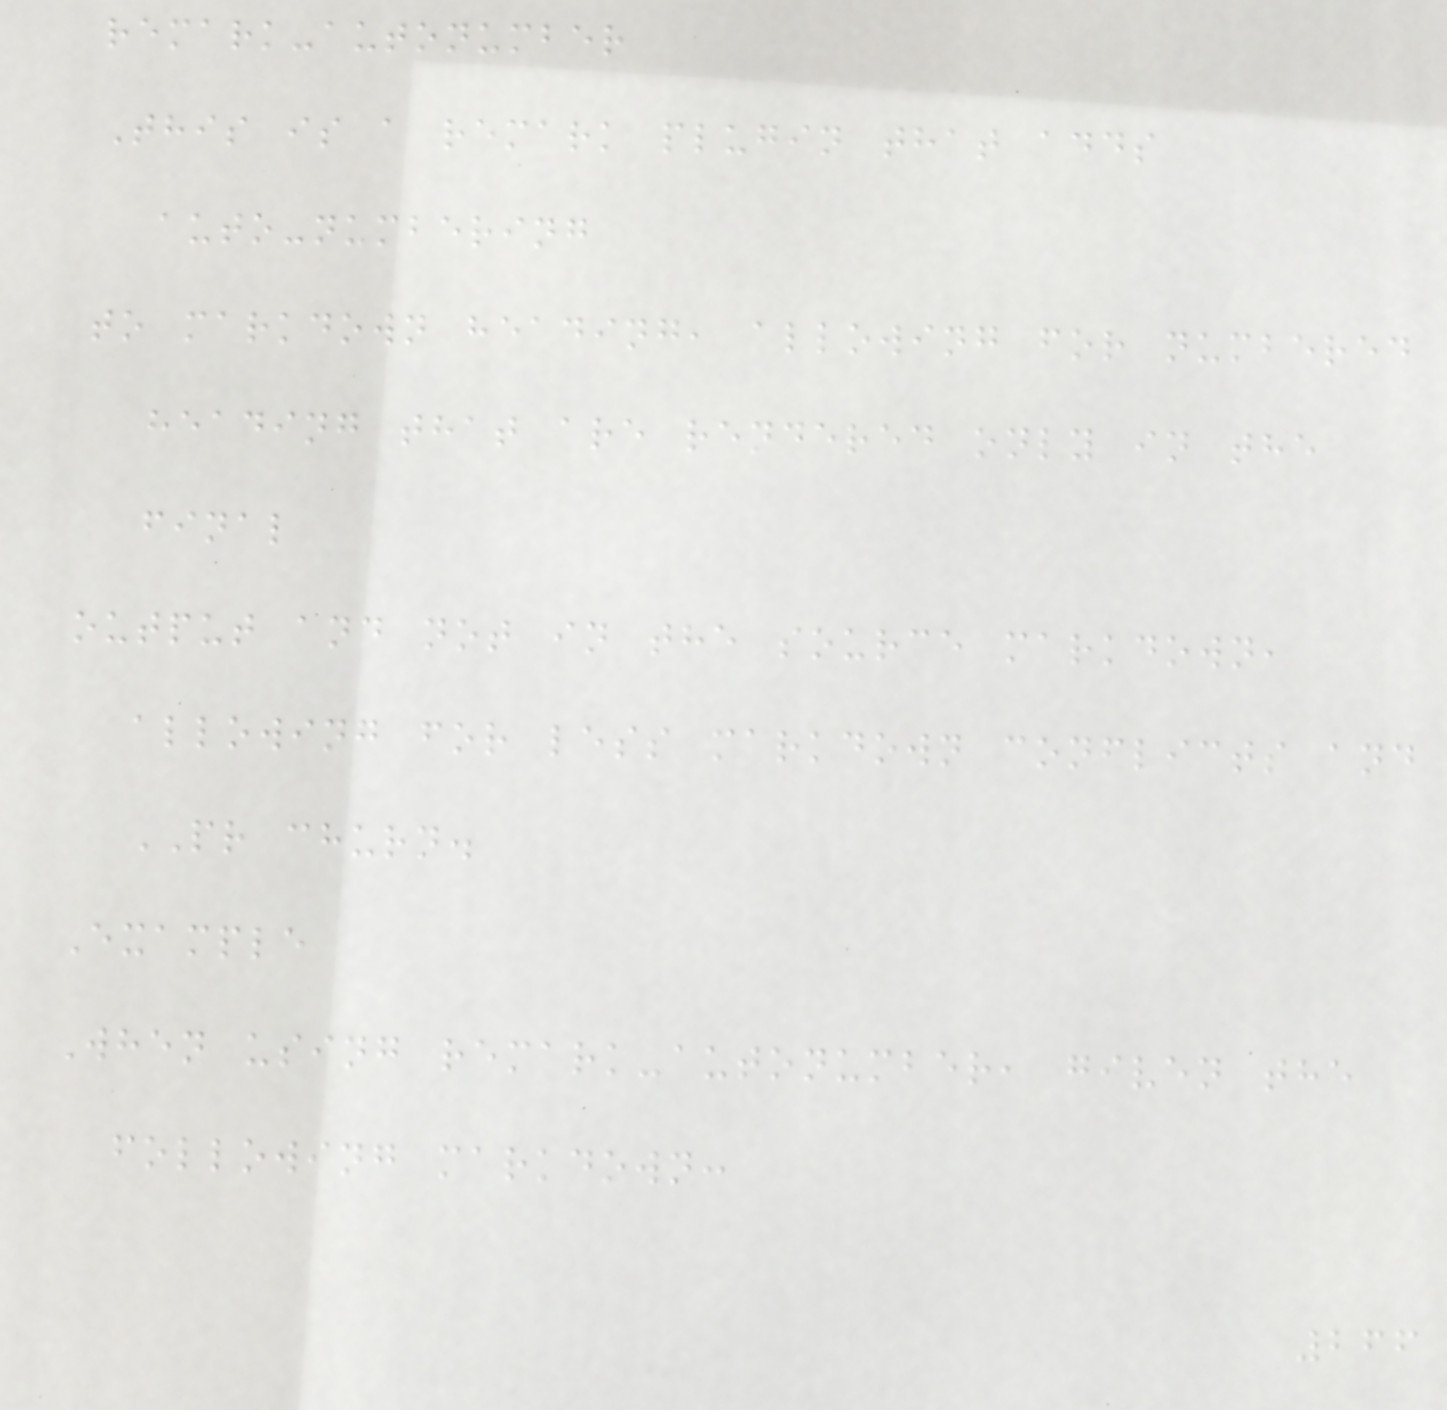remark-autonumber
This is a remark plugin that adds
auto-numbering
to markdown heading, allowing for numbered
heading that are rendered only in the
final
output and not in the source markdown,
allowing for less markdown conflicts and
PR churn.
Example
When using remark-autonumber, given the
following markdown:
266
